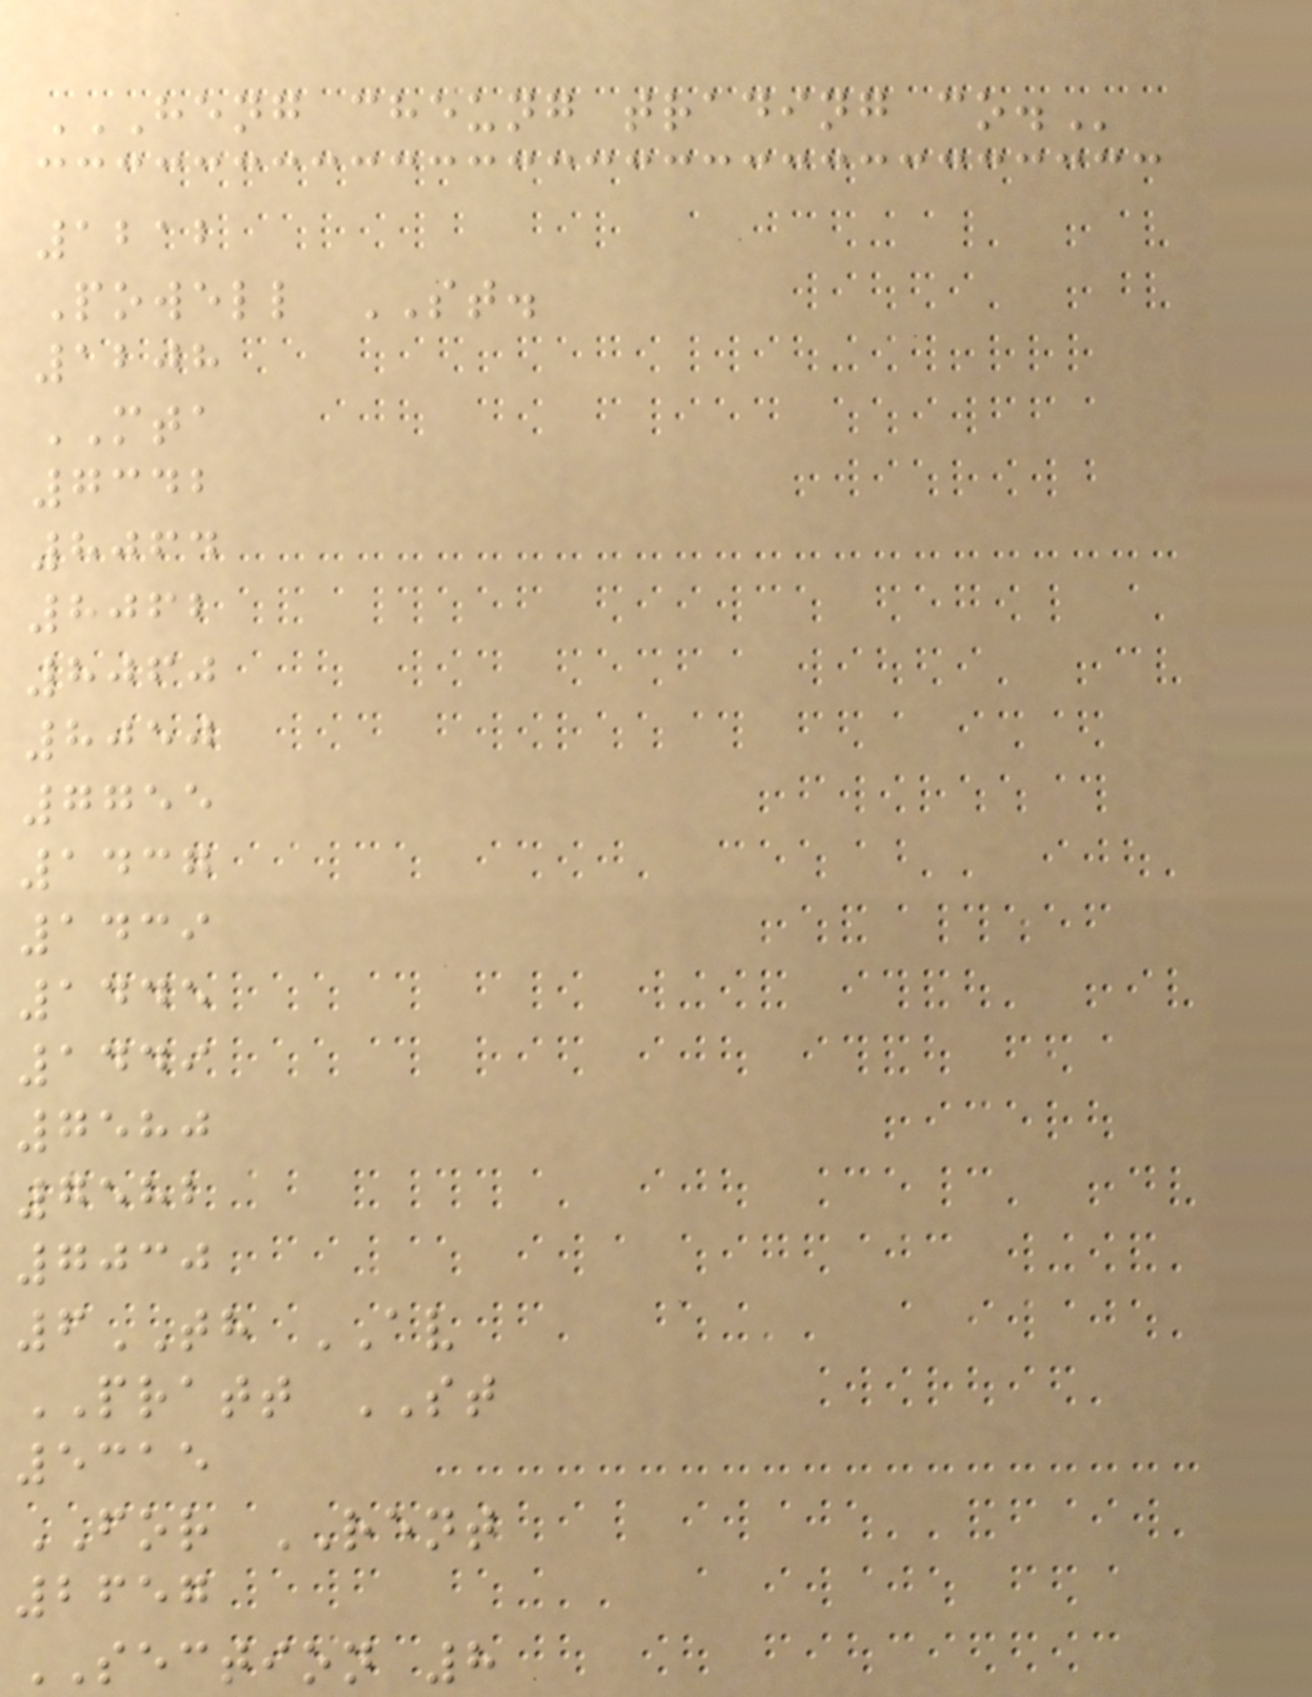HENG CHEUNG TRADING CO.
1212
Powell ST.
1208
MTA
7342
8064
8062
8060
8050
7755
1437
1439
1445
1449
7580
7582
7030
6TH AV
PRATT ST
5315
FOR RENT
2657
SECTION 8
